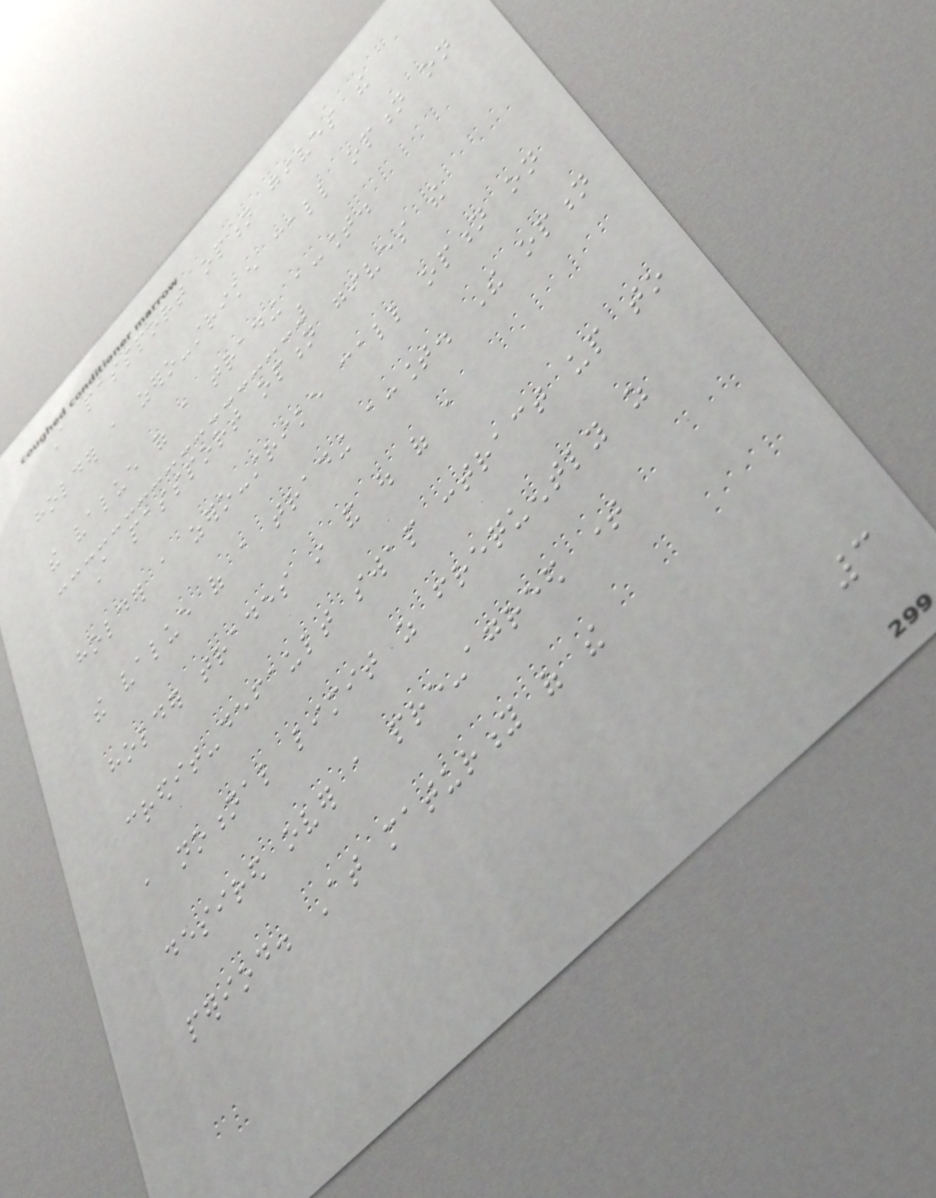A passport option gives the
holder a zero-strike call option on
the value of a trading account.
A passport option gives the
holder a zero-strike call option on
the value of a trading account. The option
holder trades in and out of a
credit-default swap contract up to
a notional limit as frequently as
desired over a pre-agreed time
period. At maturity of the
3
